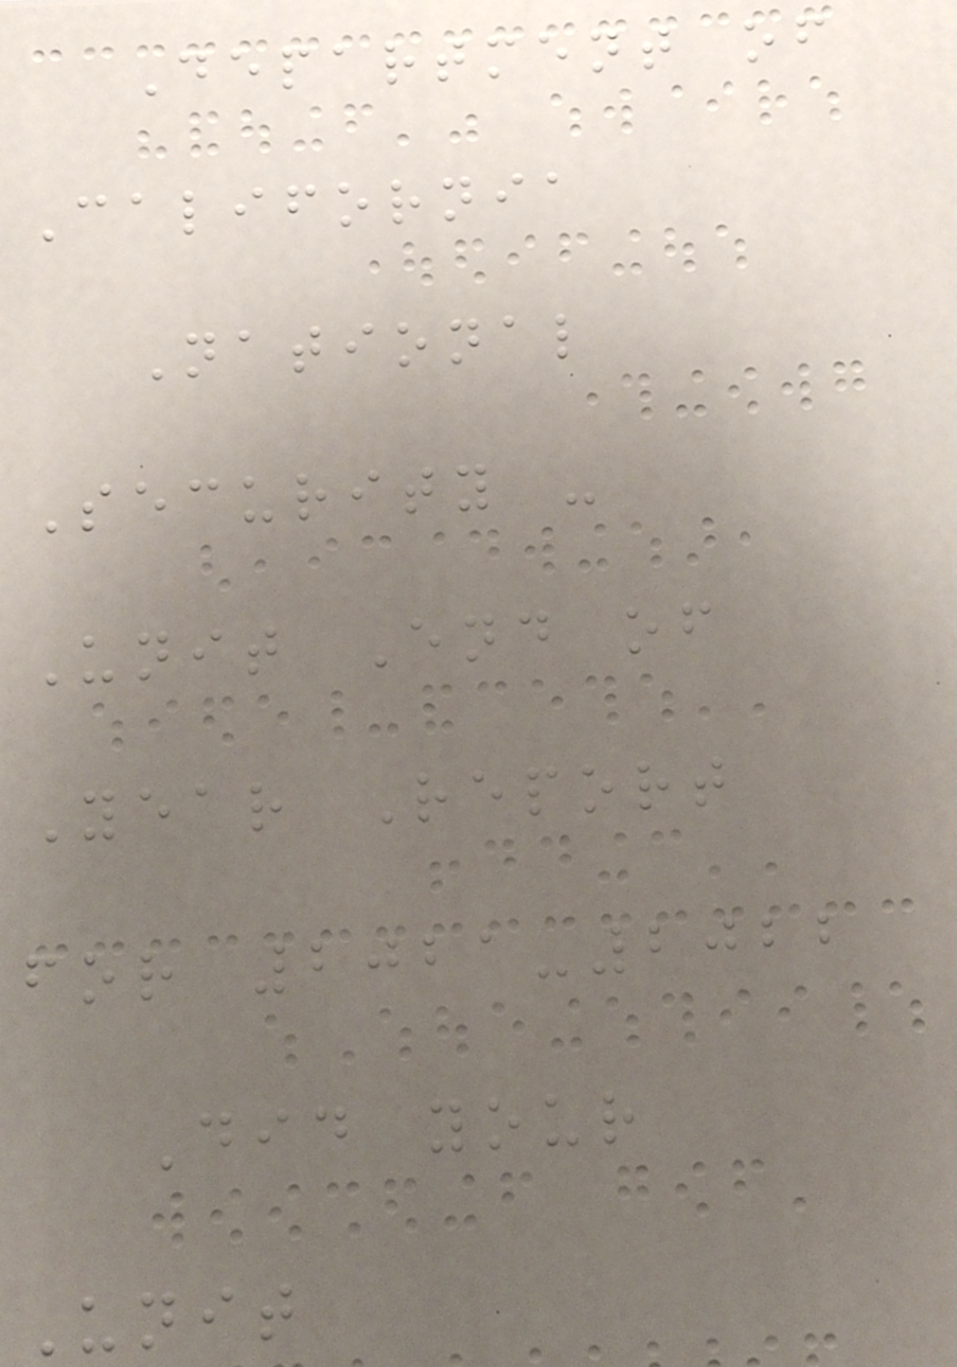Department of
California
National
Security -
Unit End of
Year Report
for 2021-2022
Did your
Unit
